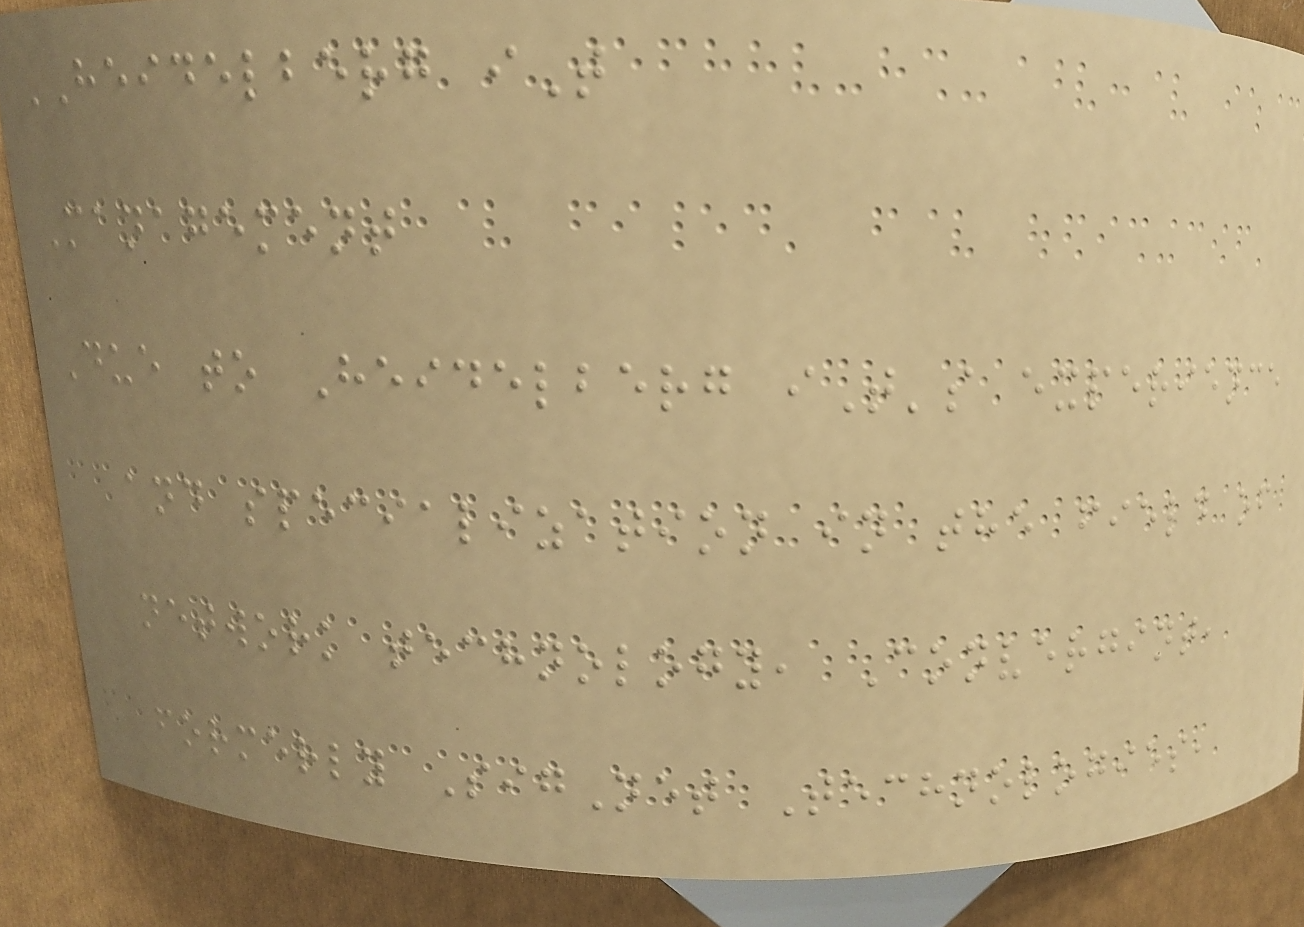HEIDELBERG iT
Management
Due to Heidelberg iT's experience
and specialization in the field of
network technology, Convergint,
formerly SigNet Technologies,
